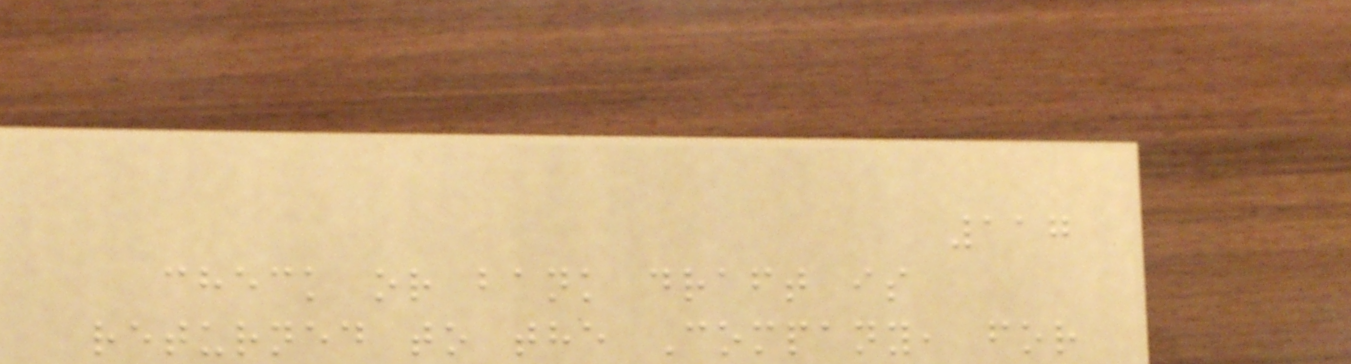117
check or bank draft is
returned to the Company, for
